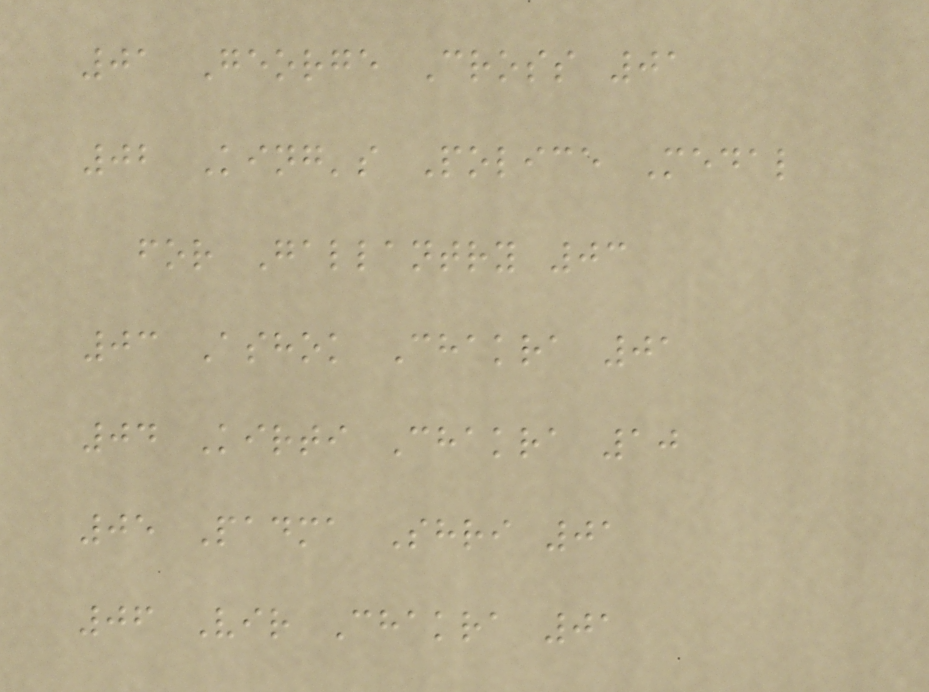01 George Cross 01
02 King's Police Medal
for Gallantry 03
03 Ashok Chakra 01
04 Kirti Chakra 10
05 Padma Shri 01
06 Vir Chakra 01
